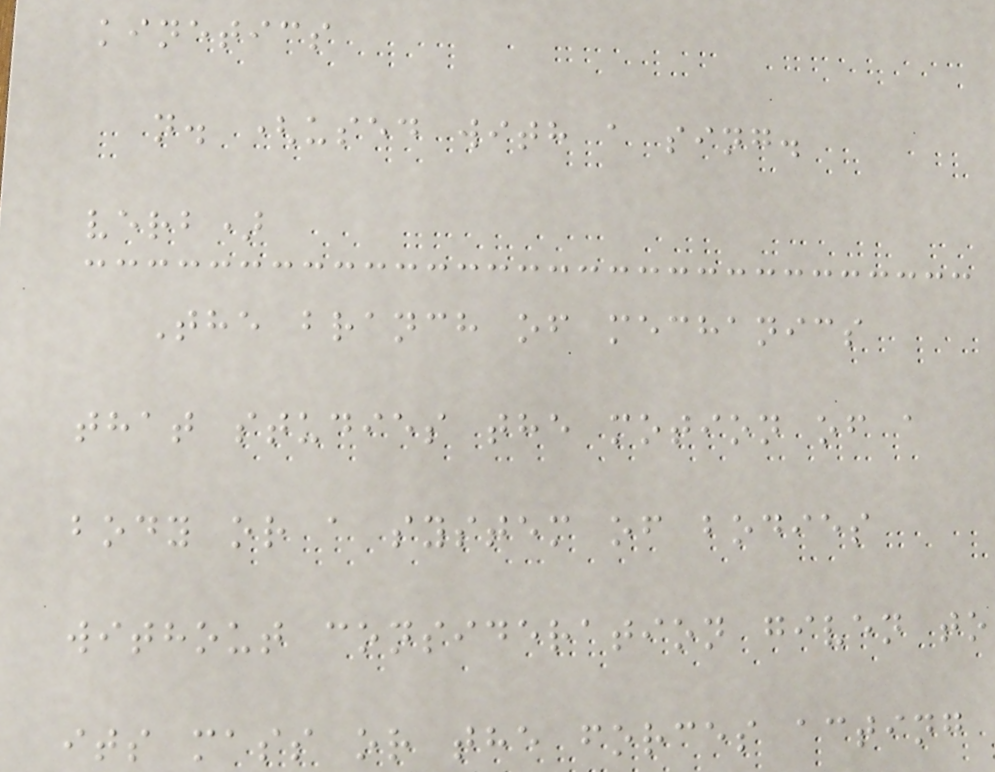kinetics
n. (used with a sing.
verb)
The branch of mechanics
that studies the motion of a
body or a system of bodies
without consideration given to
its mass or the forces acting
